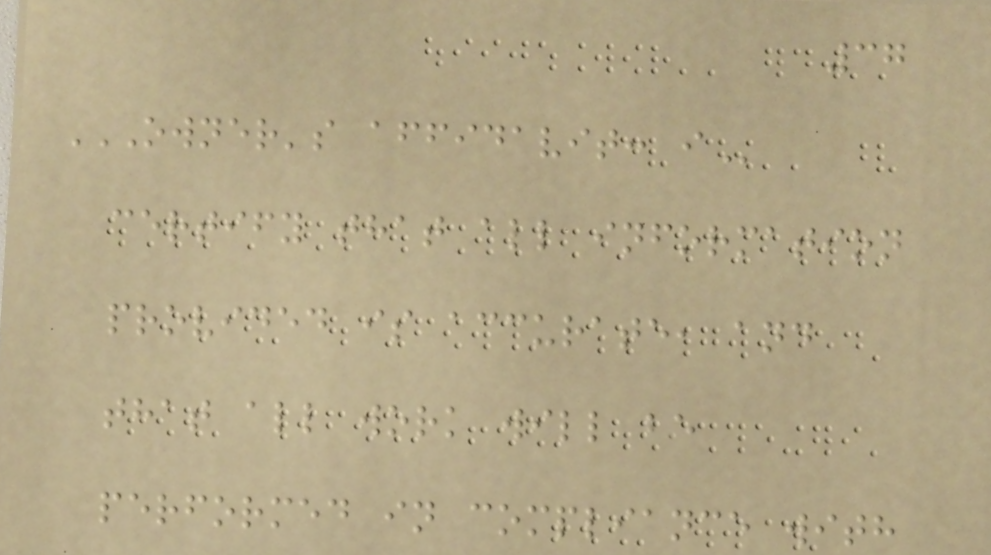37
OWNER'S AFFIDAVIT: I
certify that all information
provided is accurate, and
that all work will be
performed in compliance with
